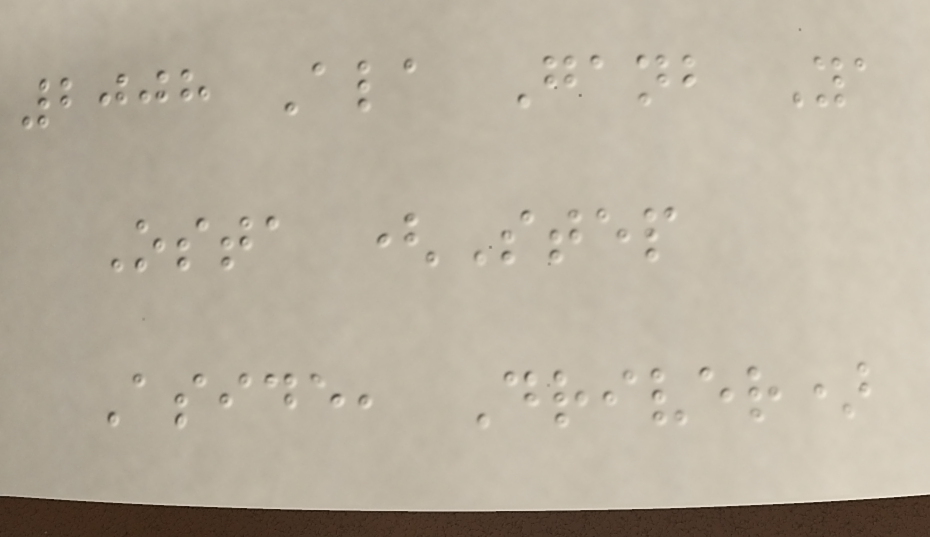2008 Ala Ganb Ya
Osta (Step
Aside, Driver)
